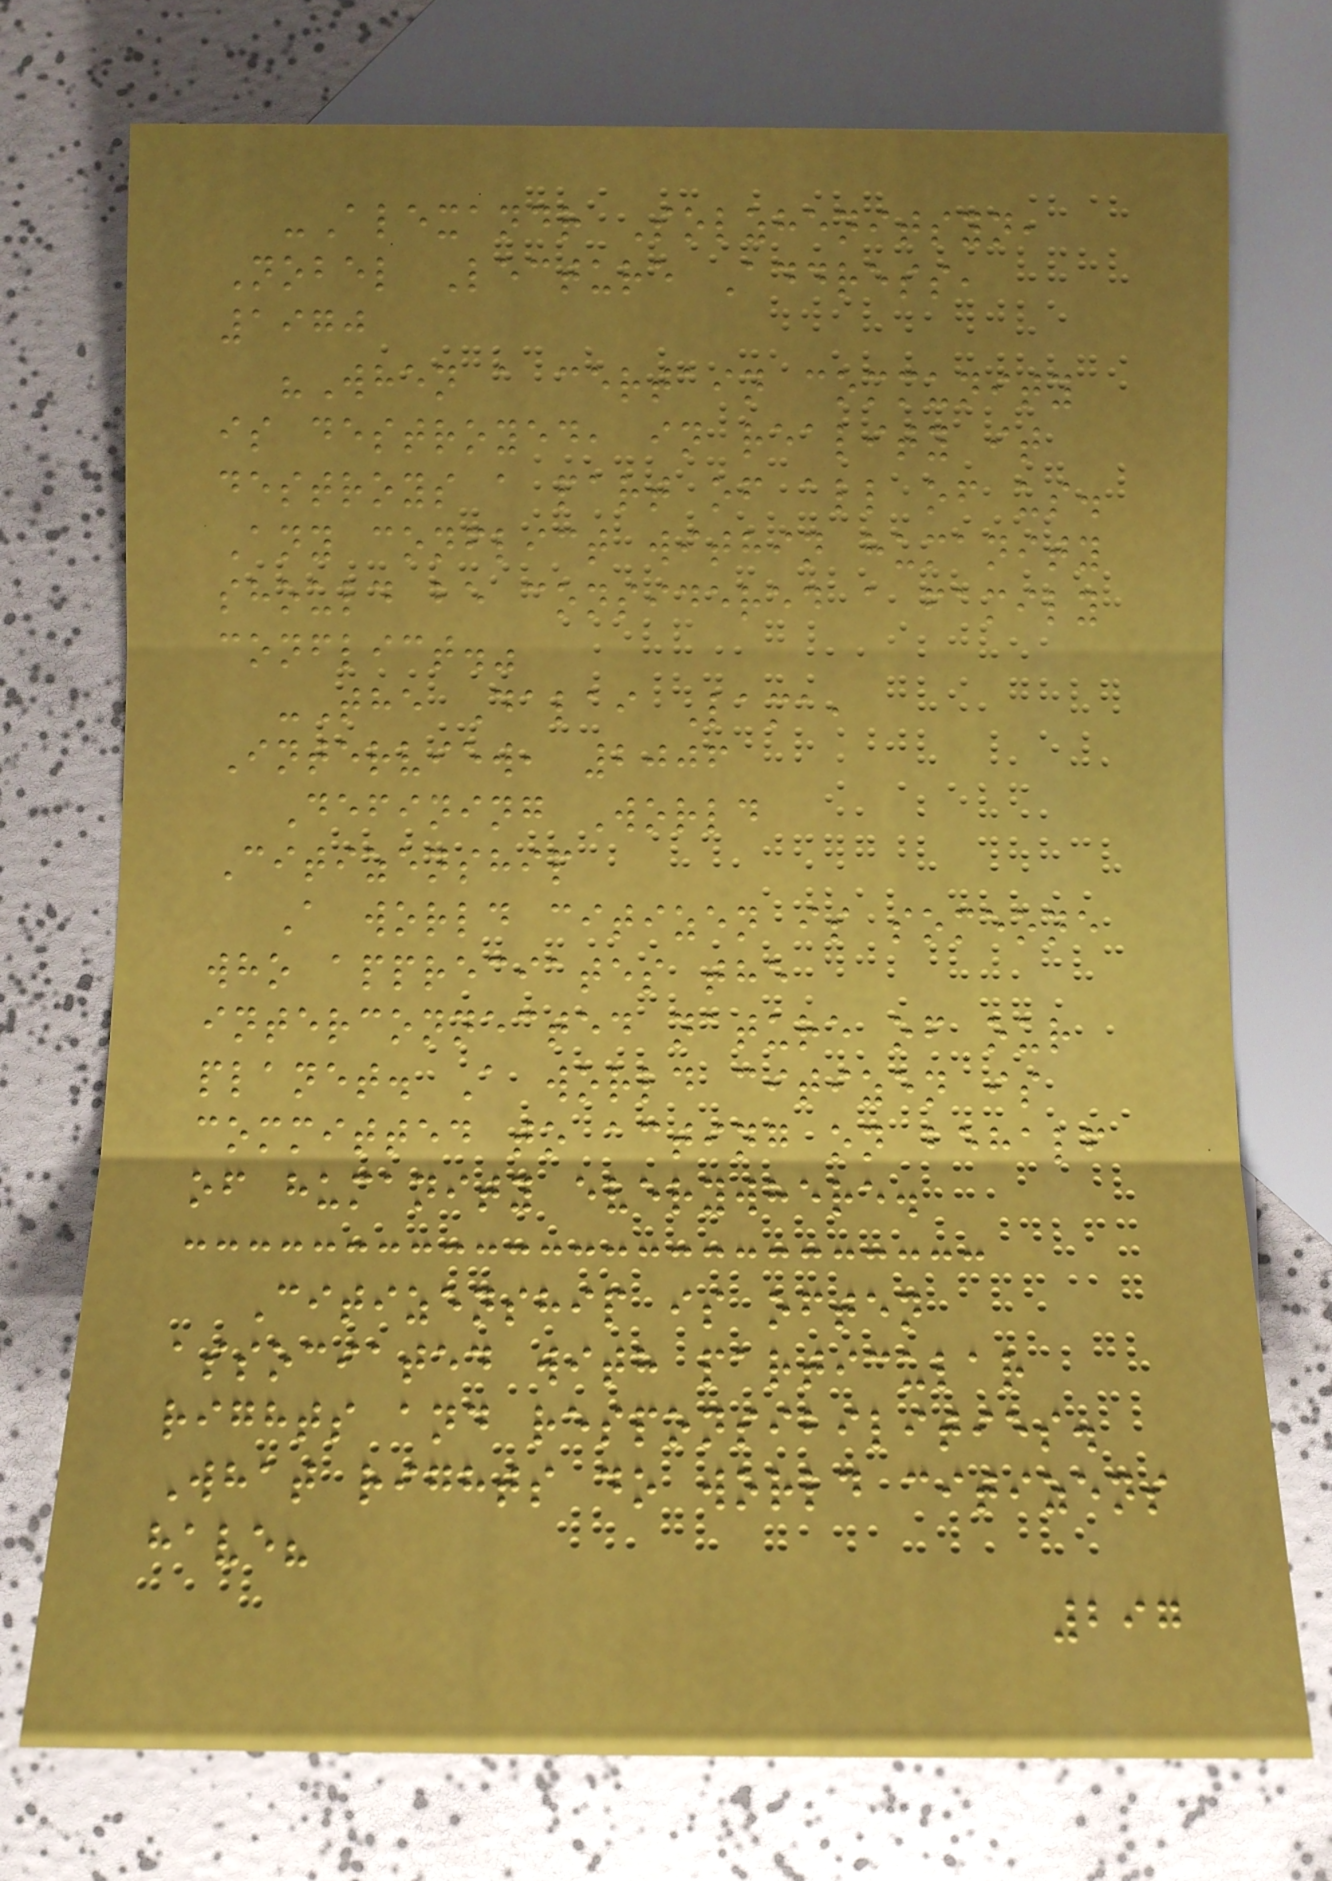-Alexandr Solzhenitsyn,
Nobel Lecture Address,
1970
"When a certain community
is destroyed, in reality it
destroys a part of all of us.
Any conflict within humanity
should be considered a family
conflict."
-The Dalai Lama,
Interview, 2006
Defining World
Citizenship
A world citizen is someone
who appreciates the
interconnected nature of our
planet. A world citizen is
committed to acting on behalf
of humanity everywhere.
Citizenship is often
associated with particular
rights and responsibilities.
What rights do world citizens
have?
297
